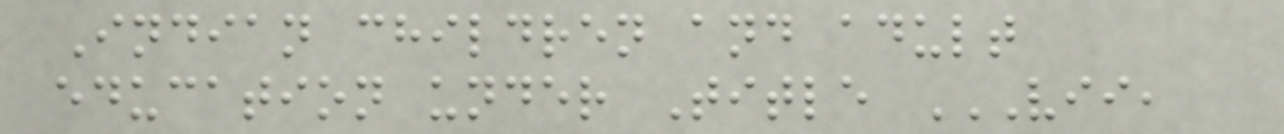Indian children and adult
education under Title VII,
